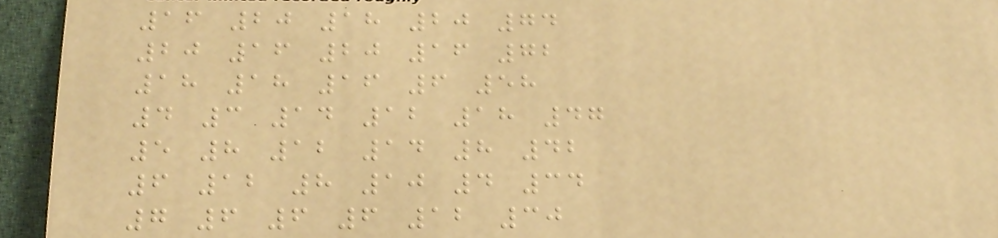16 20 18 20 74
20 16 20 16 72
18 18 16 6 58
4 3 14 12 18 47
5 8 12 14 8 42
6 12 8 10 4 34
7 6 6 6 12 30
